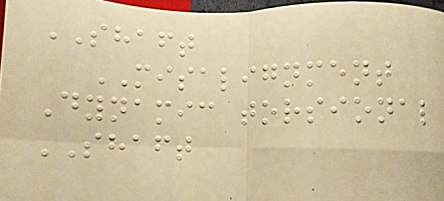SHAFT
MISALIGNMENT
Dynamic torsional
SHAFT
